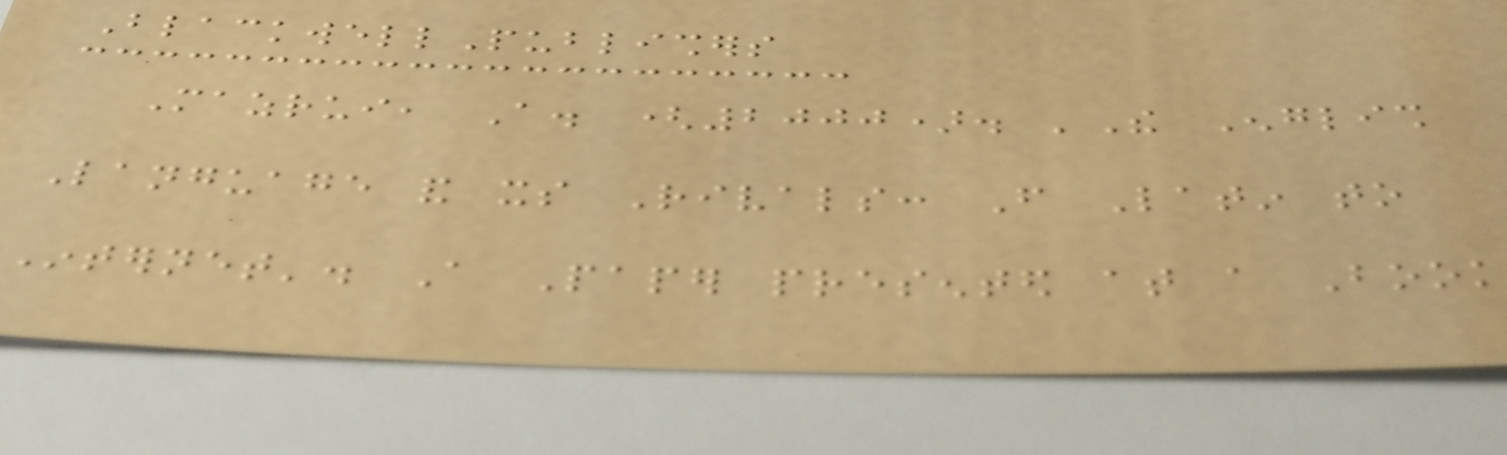BlackwellPublishers
Mazrui, A. (2000). 'The English
Language and its Rivals: From Latin to
Internet'. A Paper presented at a Book
